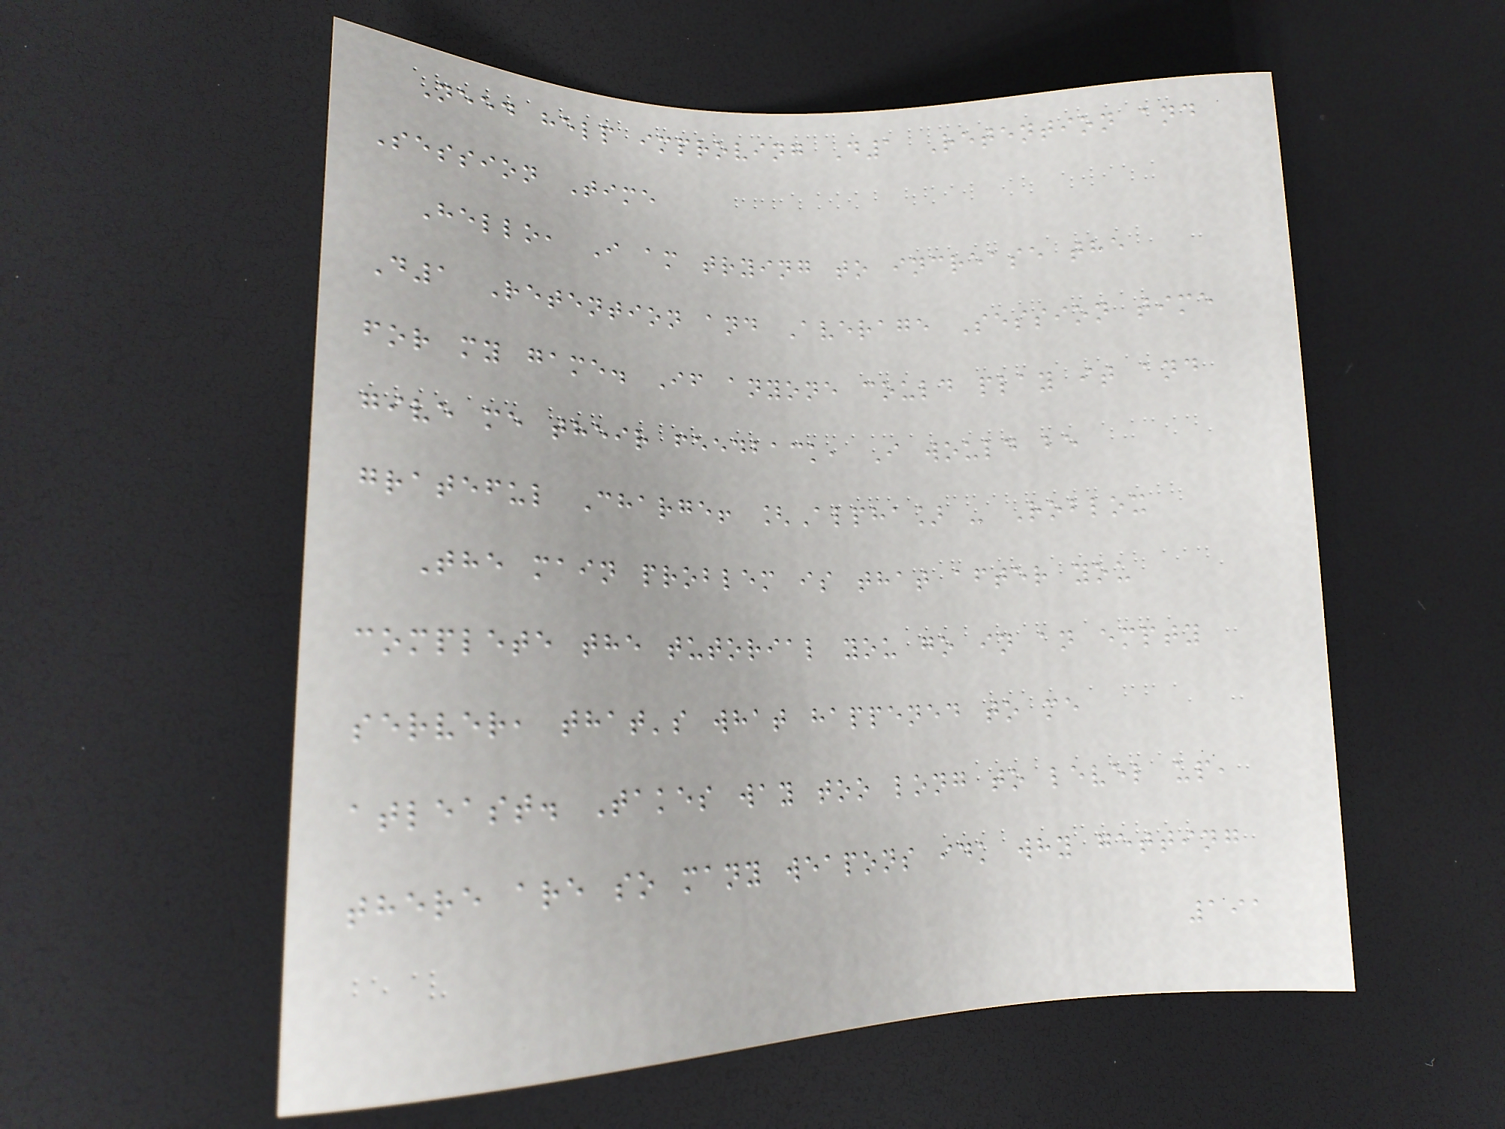Need help improving D1 Retention and
Session Time
Hello, I am trying to increase the
D1 Retention and Average Session time
for my game. If anyone could play it and
give me their feedback, I would be
grateful Charge! [Alpha] - Roblox
The main problem is that after you
complete the tutorial you go in an empty
server, that's what happened to me
atleast. Takes way too long to level up,
there are so many weapons idk why getting
191
